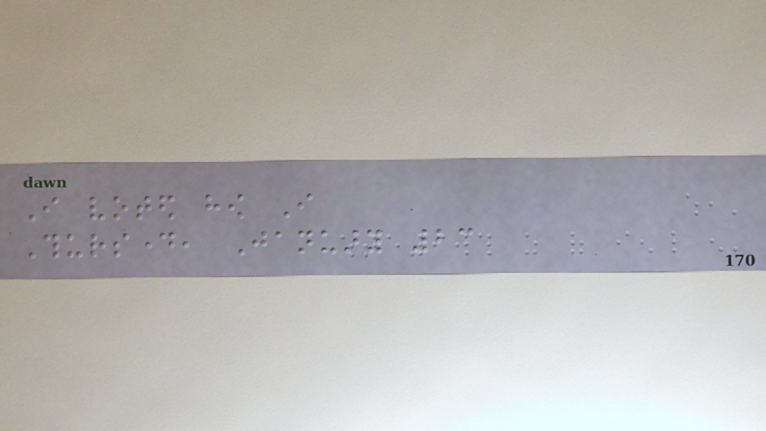I voted how I
Thursday, January 23
